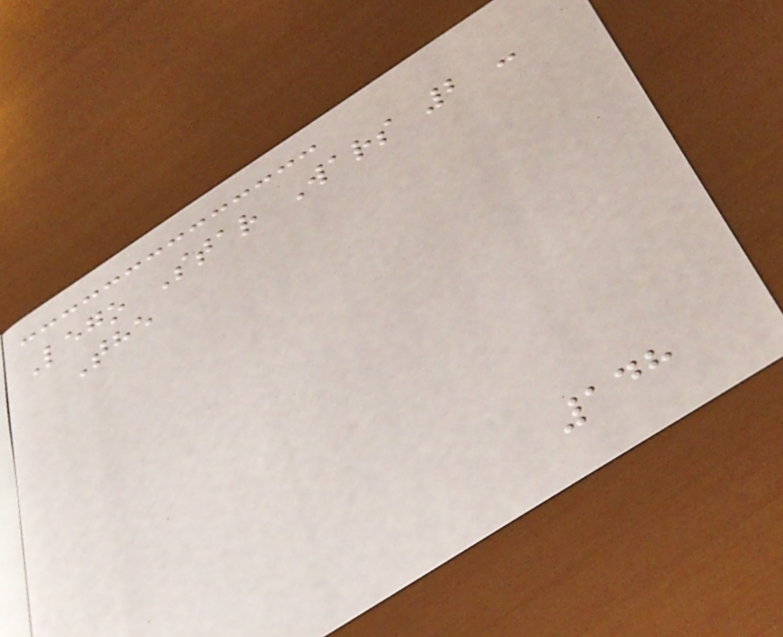Lego Star Wars 2 -
The
148
